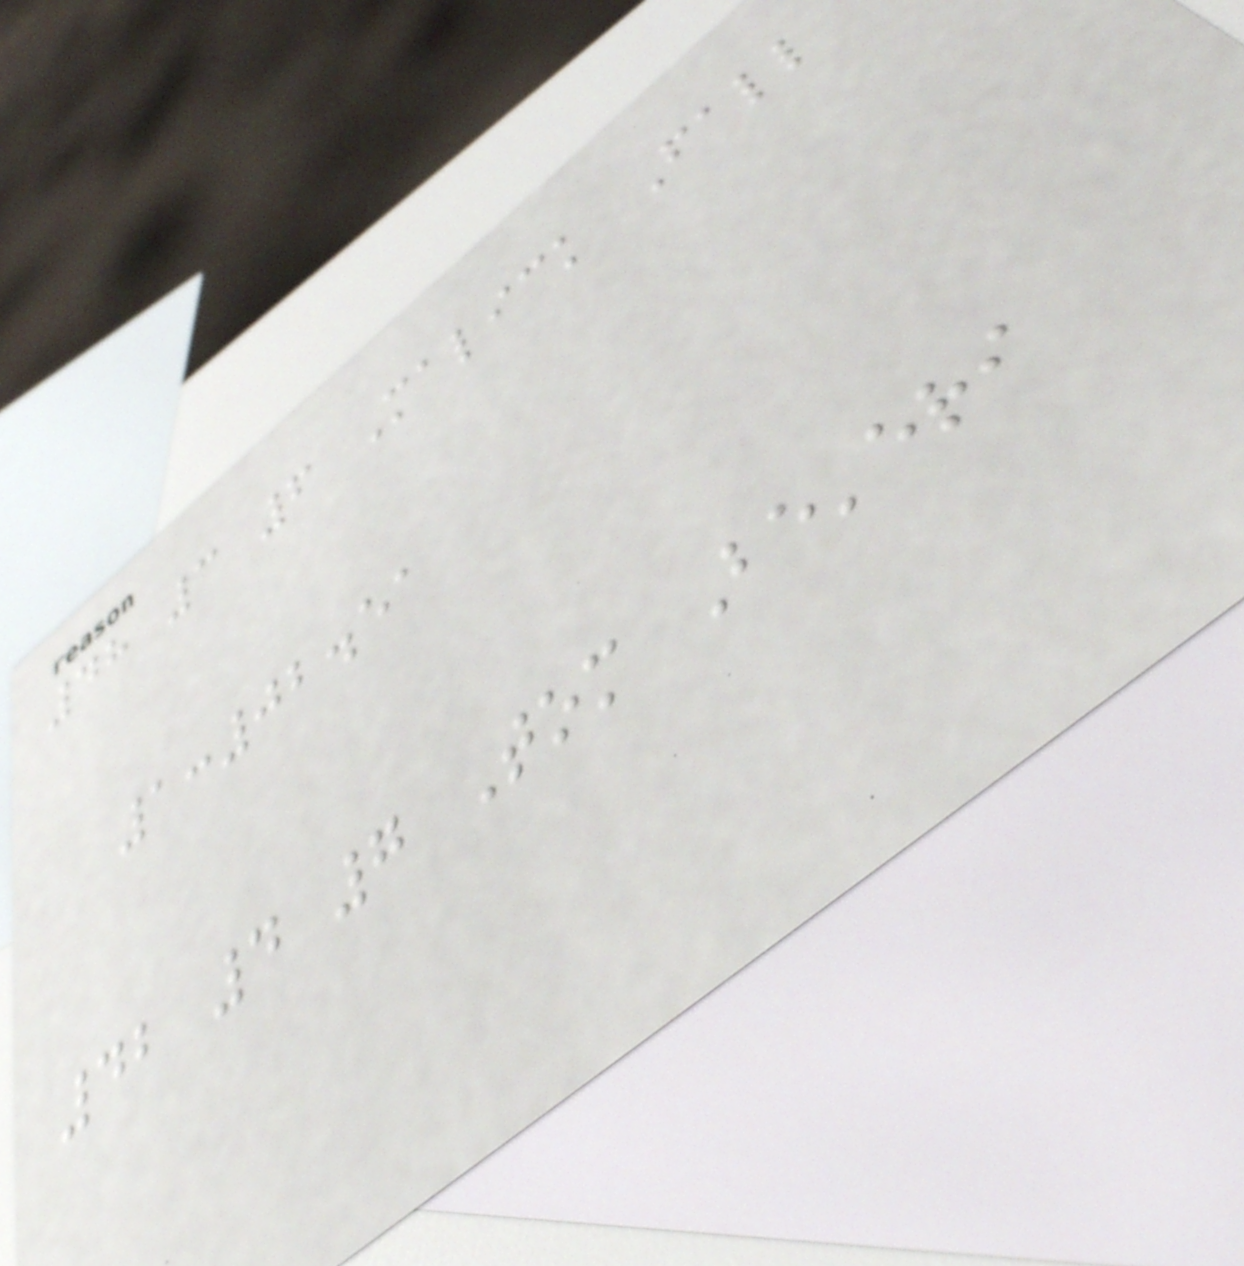48 3 6 Malick Fall
1:02.51
42 4 7 Tom Be'eri
